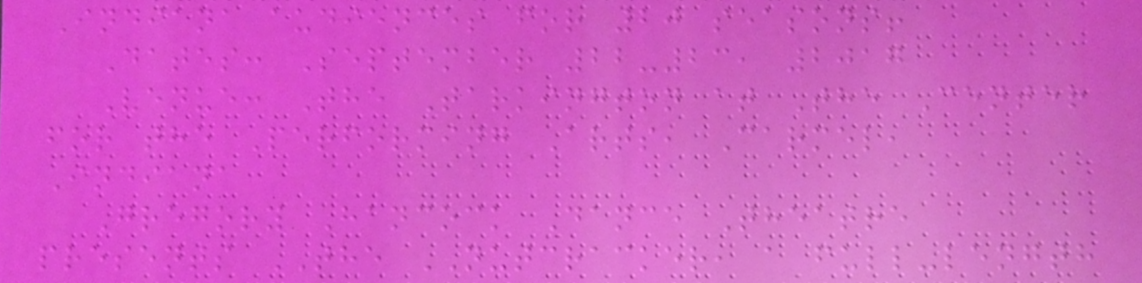Indiana audiences for 20 seasons!
Dates: September 22-23, 2017
Venue: The Tarkington at The Center
for the Performing Arts, Carmel,
Indiana
Gregory Hancock Dance Theatre
presents THE NUTCRACKER, a full-length
